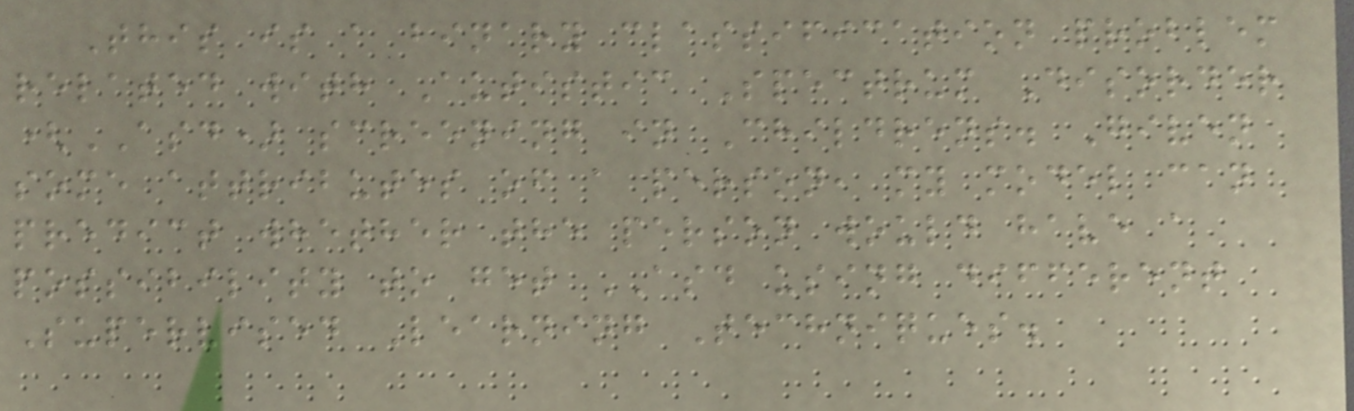This is a binary classification problem
related with Autistic Spectrum Disorder
(ASD) screening in Childrens. Given
some attributes of a person, my model can
predict whether the person would have a
possibility to get ASD using different
Supervised Learning Techniques.
